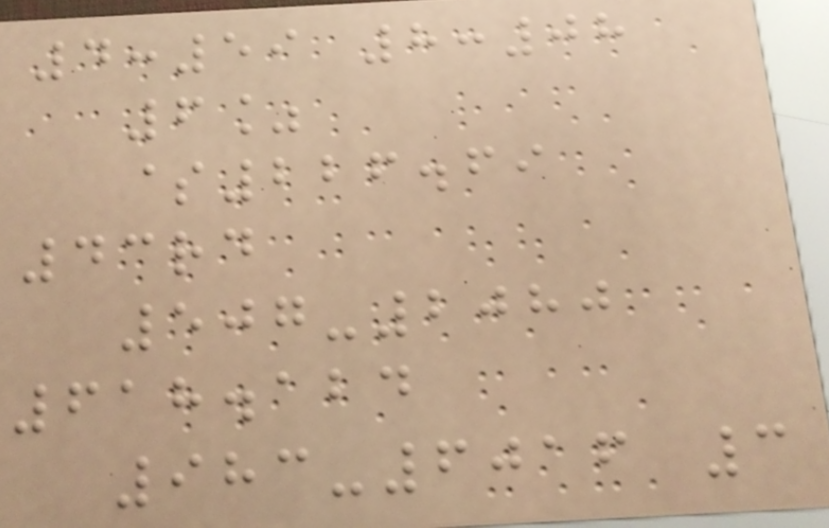4:59 8:08
6%
$226.69
43rd
507-2080
618.124
983-6016 3
